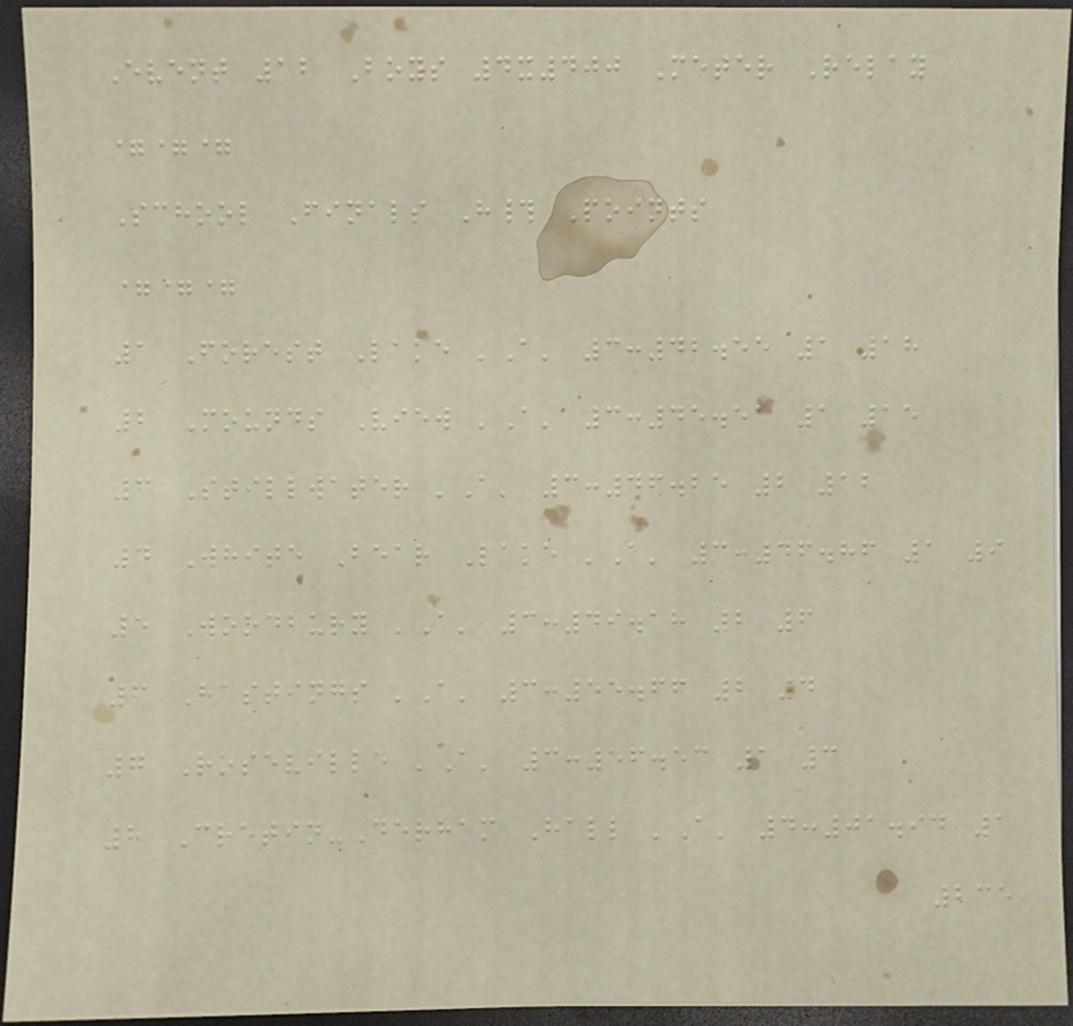Event 12 Boys 4x400 Meter Relay
===
School Finals H# Points
===
1 Forest Lake 'A' 3:42.55 1 18
2 Mounds View 'A' 3:45.51 1 15
3 Stillwater 'A' 3:46.25 2 12
4 White Bear Lake 'A' 3:46.86 1 9
5 Woodbury 'A' 3:49.18 2 6
6 Hastings 'A' 3:55.66 2 4
7 Roseville 'A' 3:56.53 1 3
8 Cretin-Derham Hall 'A' 4:01.94 1
235
